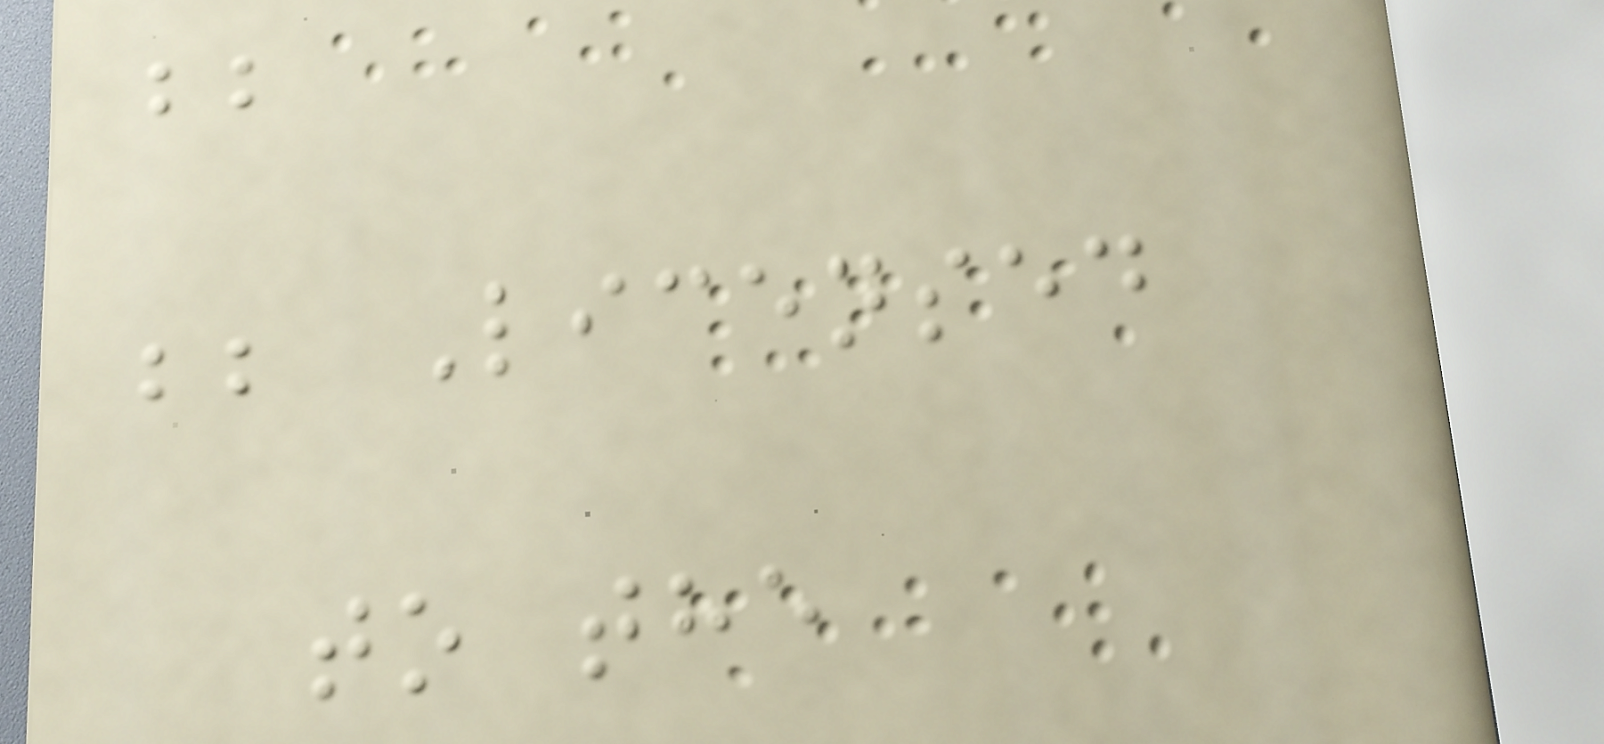;;
;; Licensed
to the
